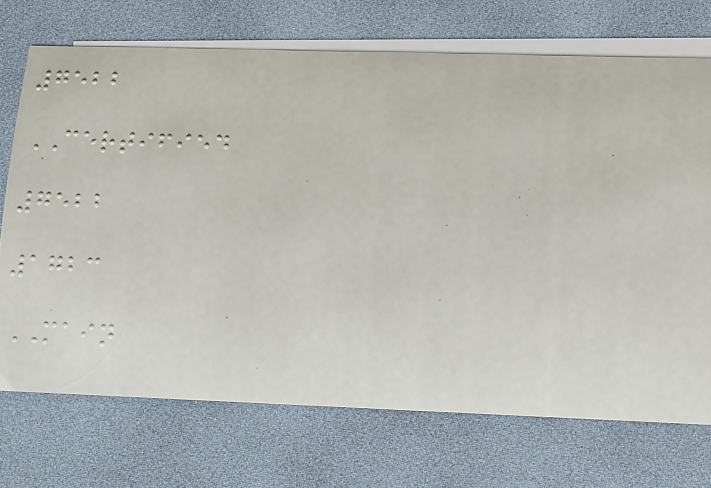7522
CERTIFIED
7522
1723
MAIN
